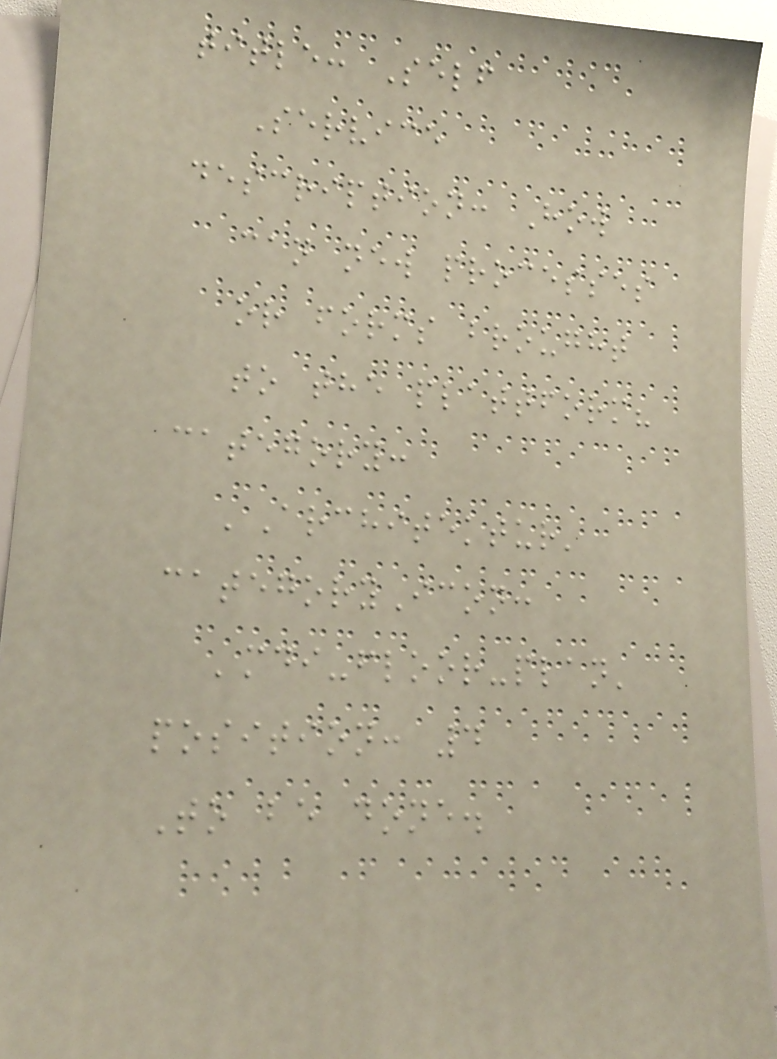title: Self
Service
description: How
can new processes
or forms brought
to the plattform?
category:
'Architektur'
categoryIcon:
'mdi-floor-plan'
position: 4
To be done.
